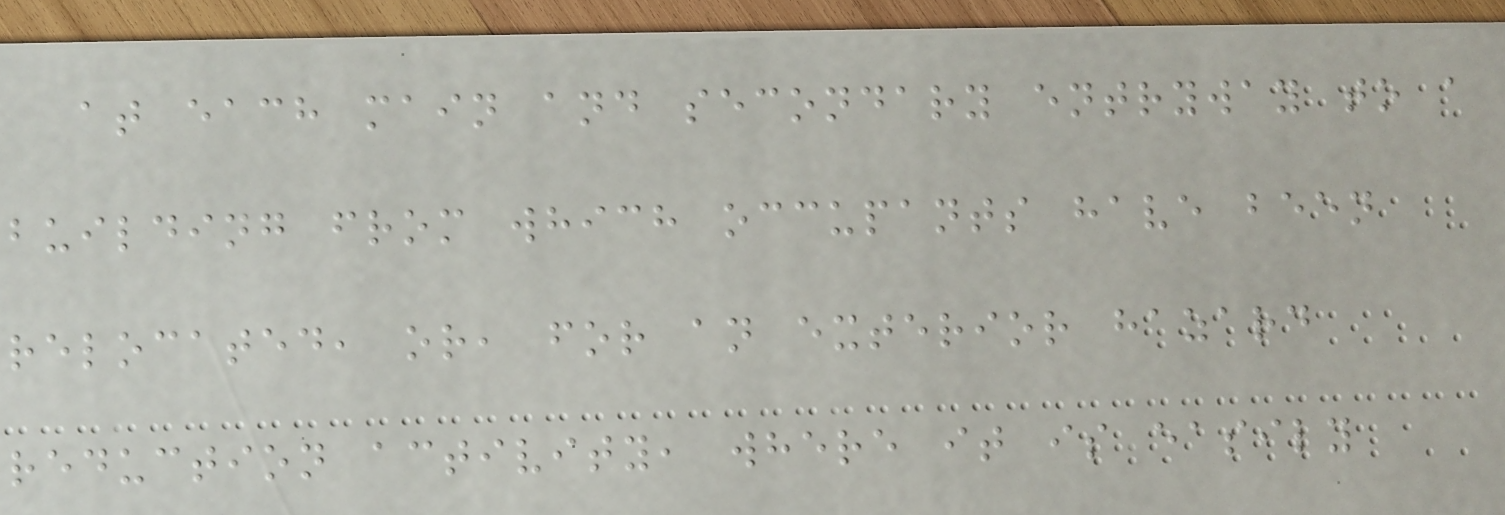at each main and secondary entryway to a
building from which occupants have been
relocated, or, for an exterior hazard
reduction activity, where it is easily
